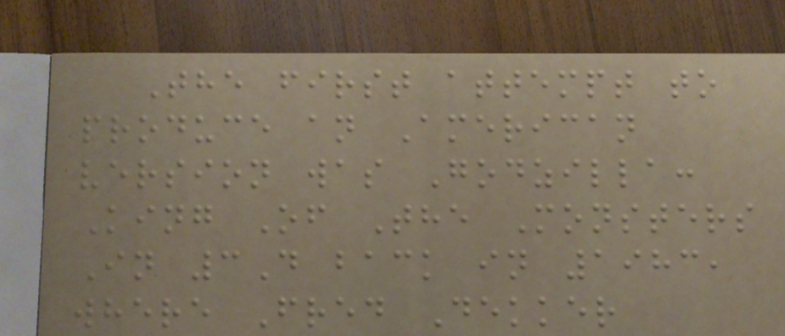The first attempt to
produce an American
version was Godzilla:
King Of The Monsters
In 3D back in 1983,
where Fred Dekker
